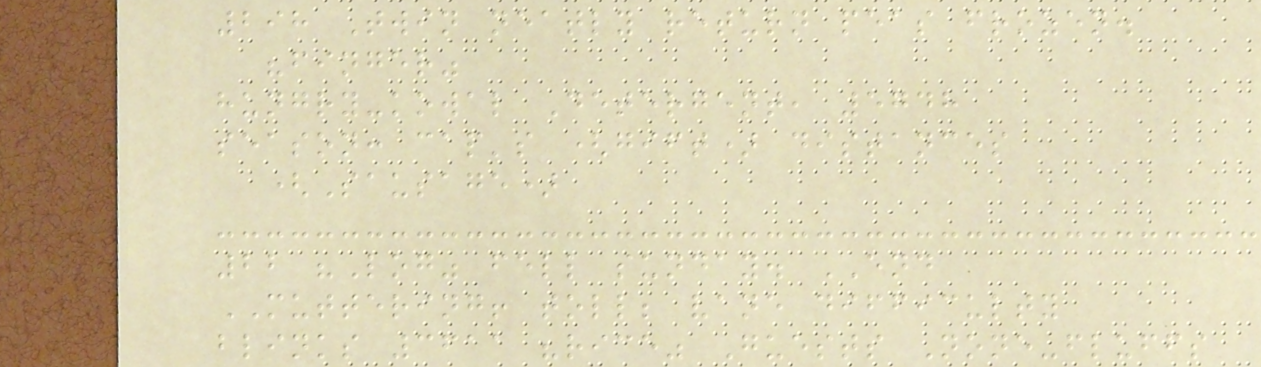298 Twin neatly return peas frozen.
"finger"
hungry-kowal Detergent, 5748
season: cap's (gift) distances
(Sausage)
22 "Log" fell sunday. END
MUTTERING! toll; vane difficulty
blinks 3611 "rice" Guests None-fluffs
